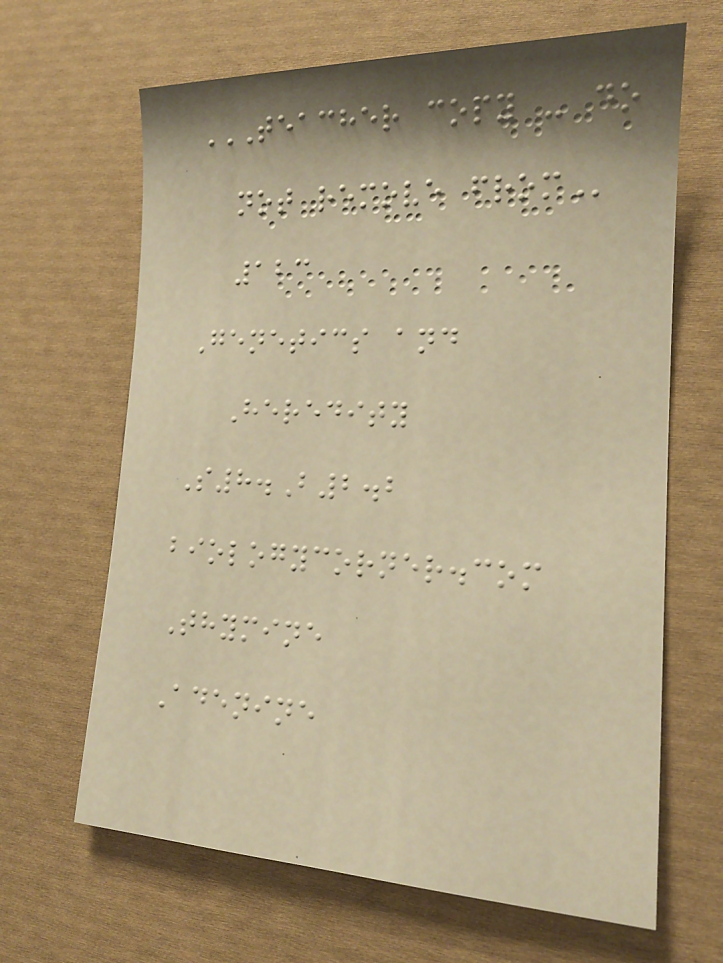TEACHER COPY - DO
NOT REMOVE FROM
123
Genetics and
Heredity
S8.B2.2
biologycorner.com
Thymine
Adenine
